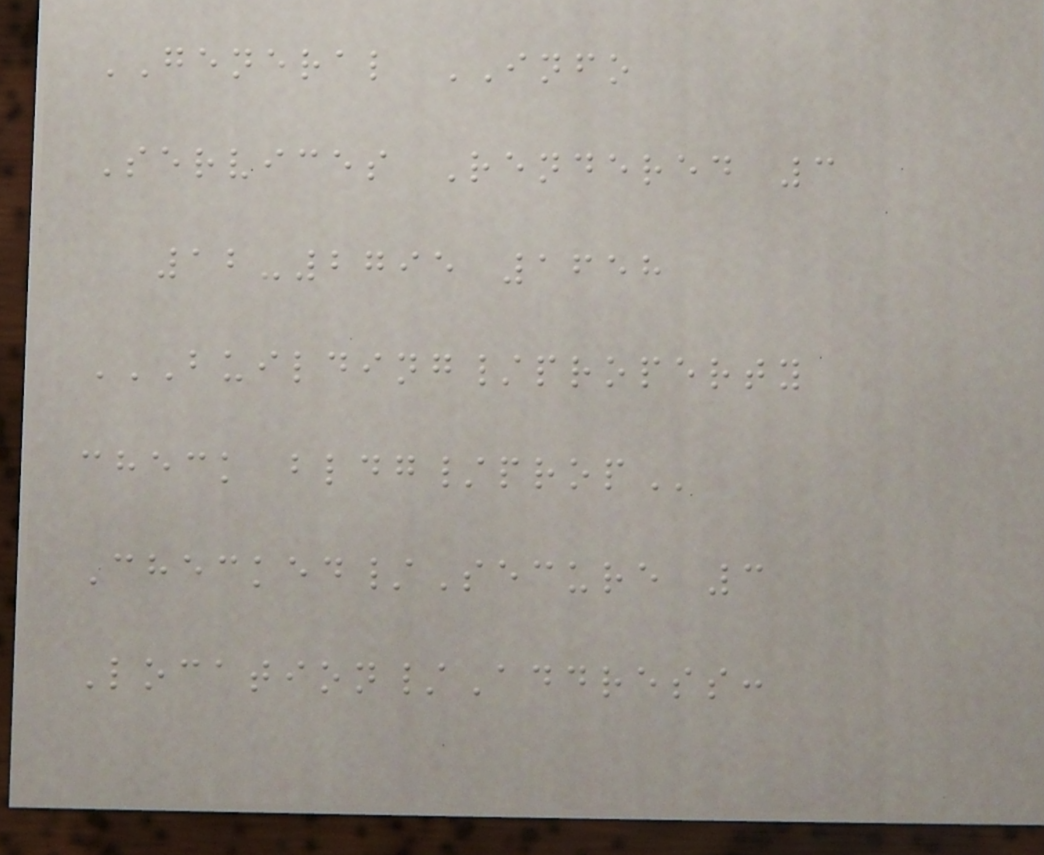GENERAL INFO
Services Rendered 3
12-2795 1658
BUILDING/PROPERTY
CHECK BLDG/PROP
Checked/Secure 3
Location/Address:
